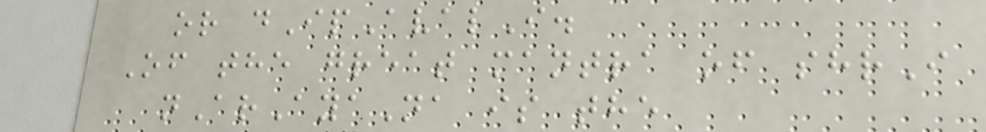or dIpAvalI.
Of the great mantra of shrI
nArAyaNa is the
